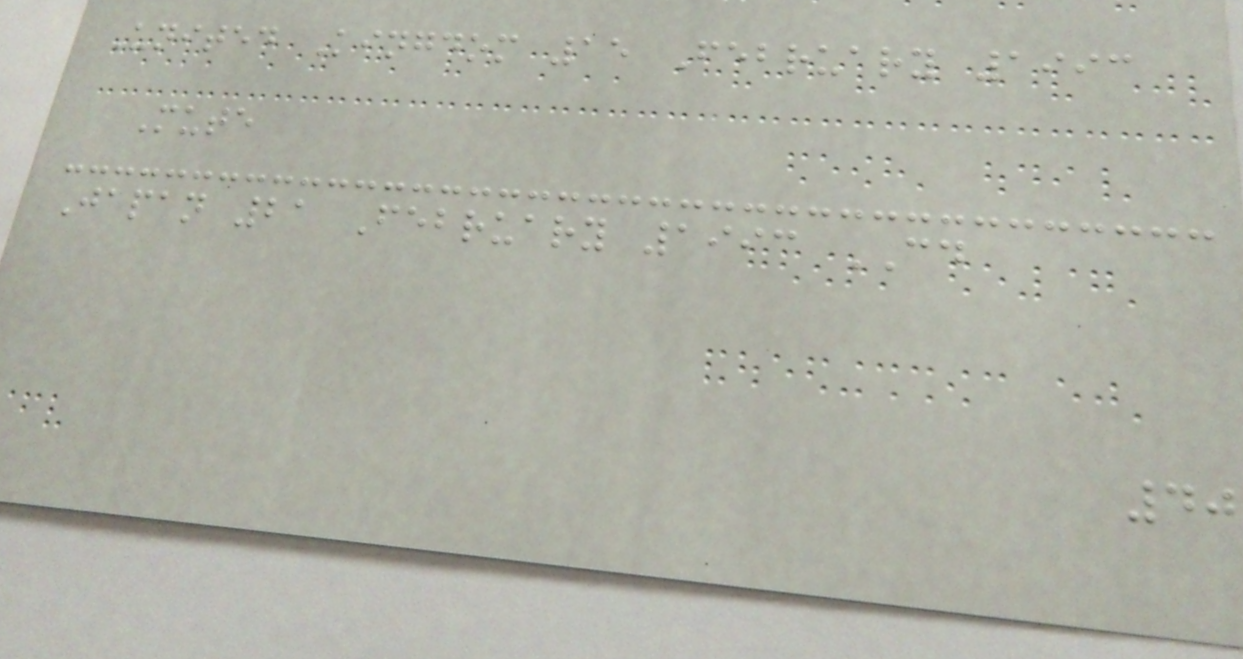United Kingdom 15 February 1993
Mute
Japan 21 February 1993 CD
40
